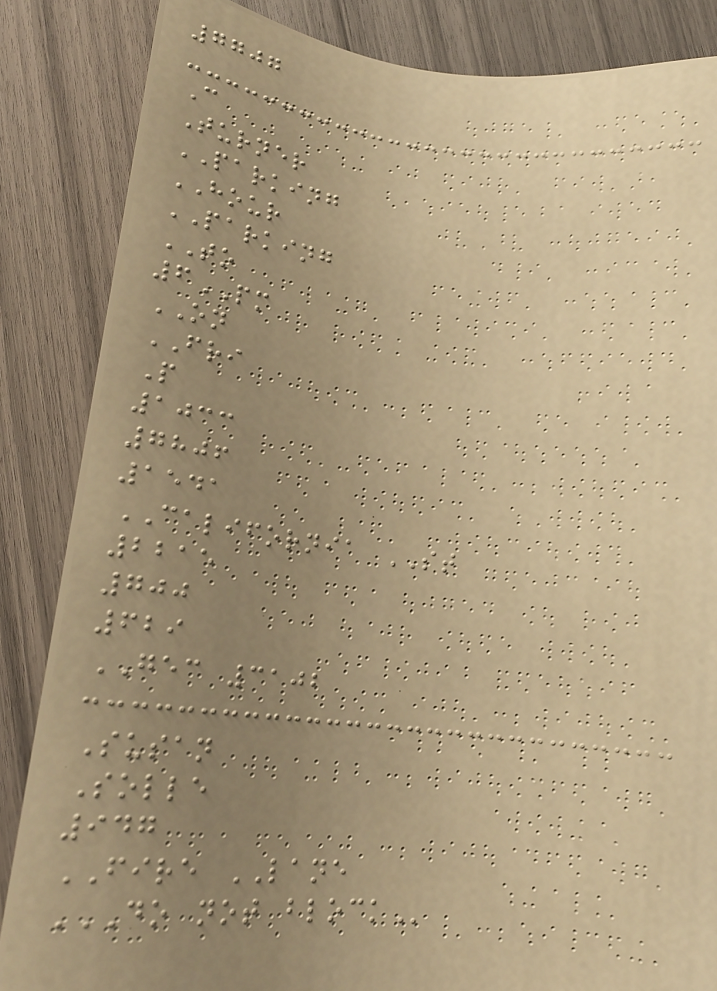7707
C
Turner
PARKING
HOUR
PARKING
TO
6PM
ON
FRI
P
1033
7806
1541
CALIFORNIA ST
2215
700
629
GEC 3102
Susan
Solle
947
FIRE LANE
DO NOT BLOCK
